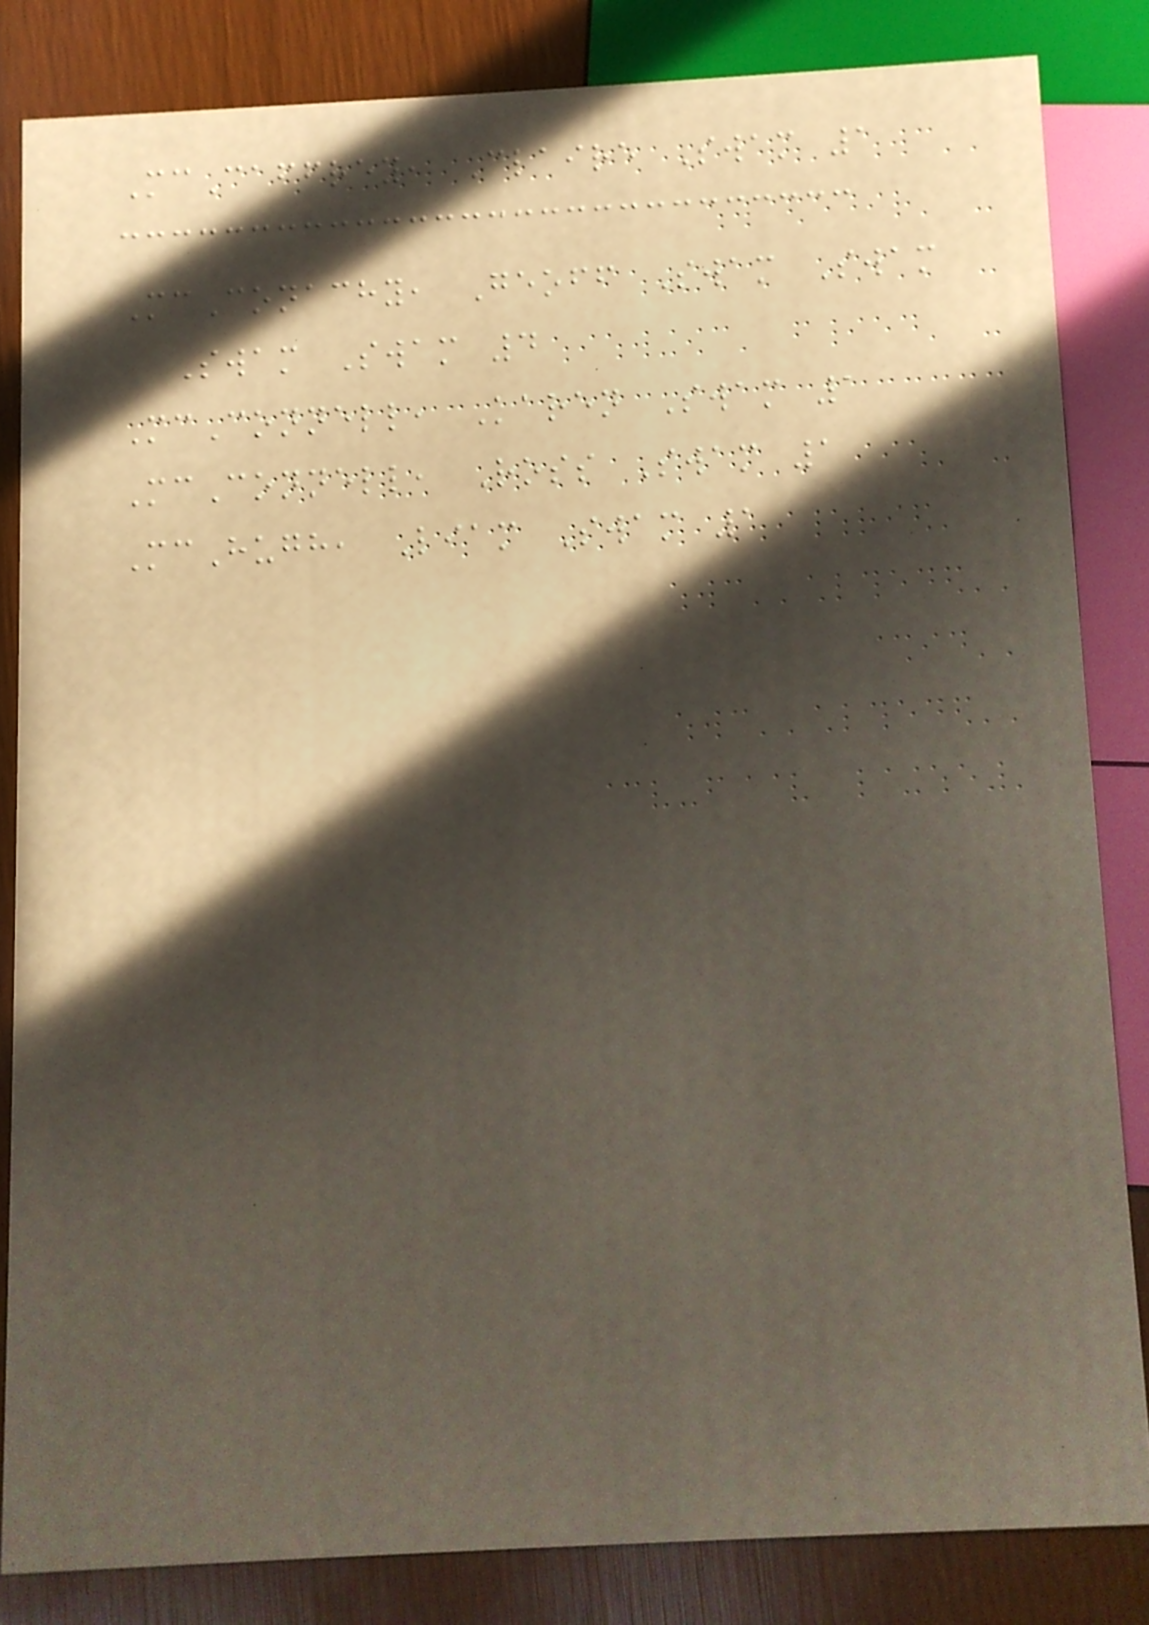McCaffrey, Claire Swam 1
McConachy, Geoff Swam Swam
Swam Swam 4
McConnell, Karen Swam 1
McConnell, Ross Swam 1
McHugh, Liam Swam 1
